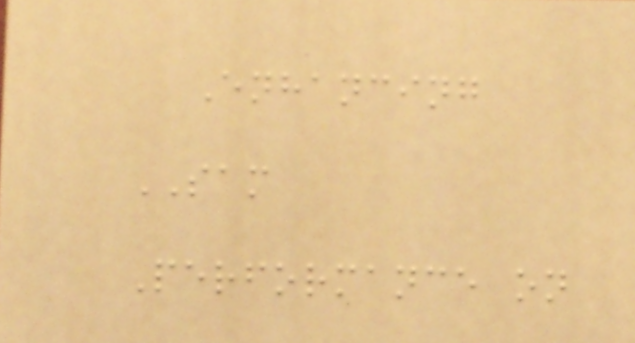Enhancing
SAM
Performance on
